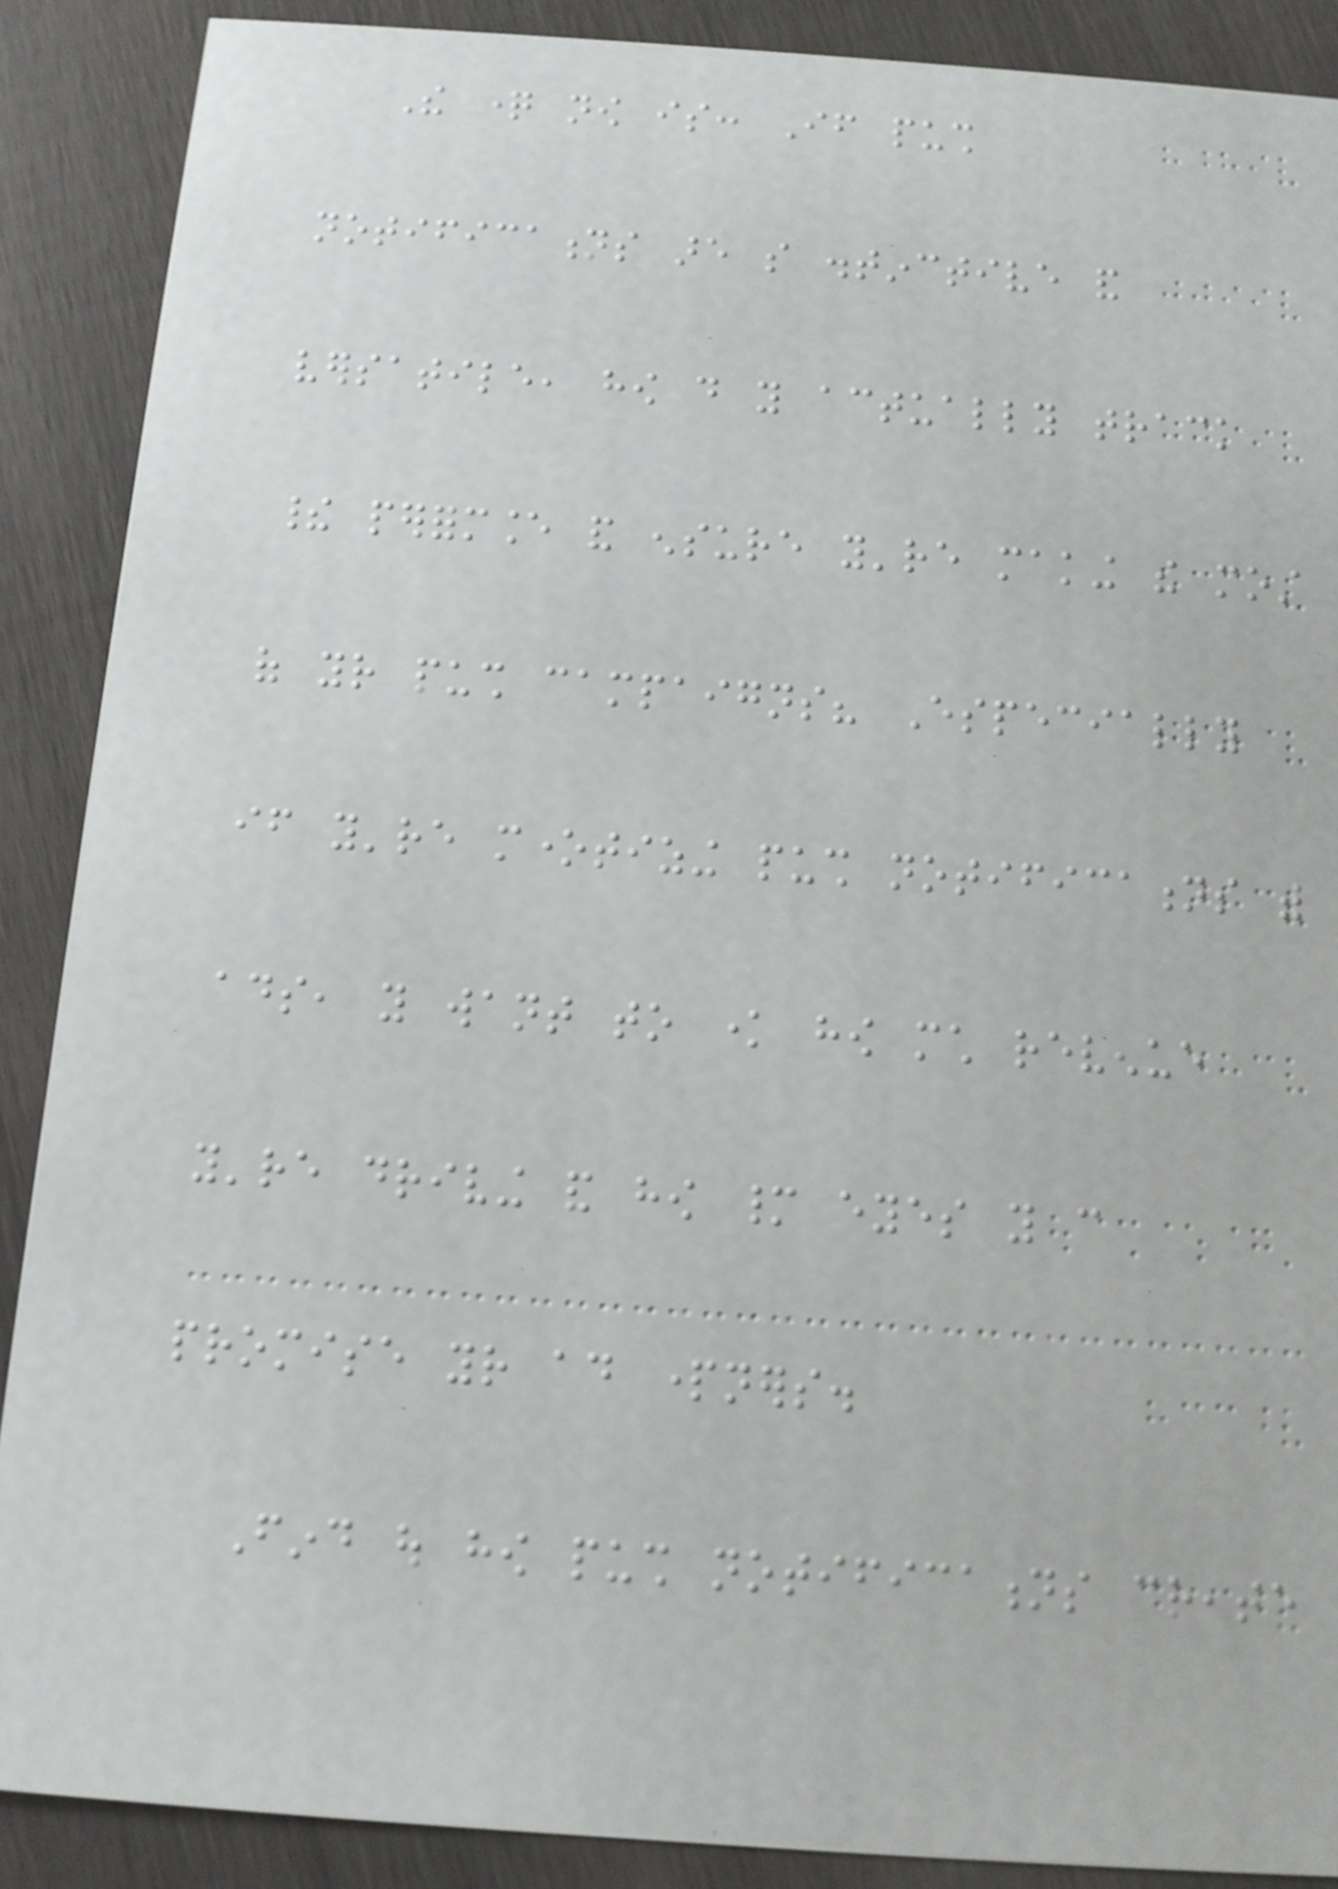The question now is: If push
notifications are so distinctive and
versatile, how do you actually track
their performance and ensure you're making the most
of your push campaigns? Especially
if you're monetizing push notifications with
ads, you want to know how much revenue
you're driving and how many eyes you can
promise your ad partners.
Find out how push notifications create
